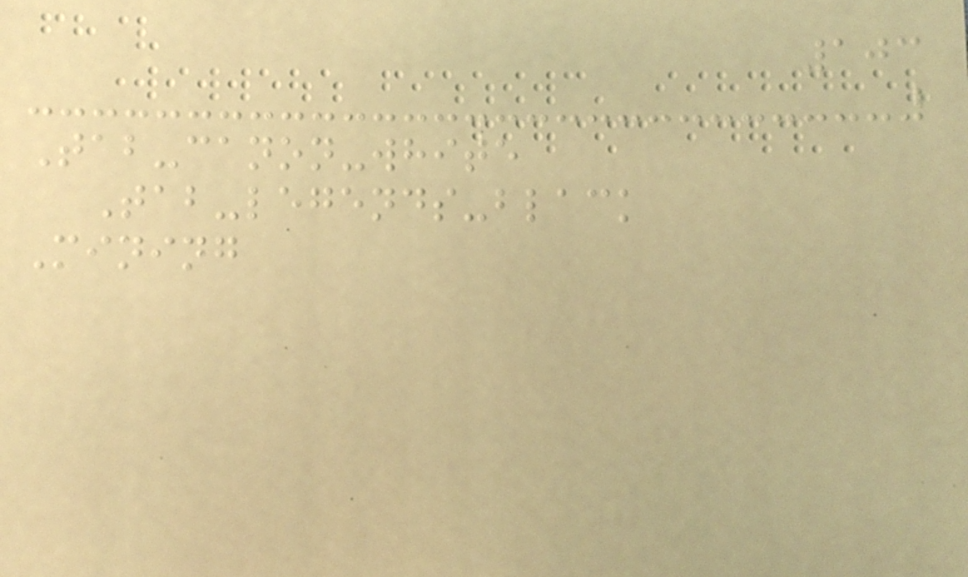103
Tab-canon-white
Tab-legends-black
Mining
